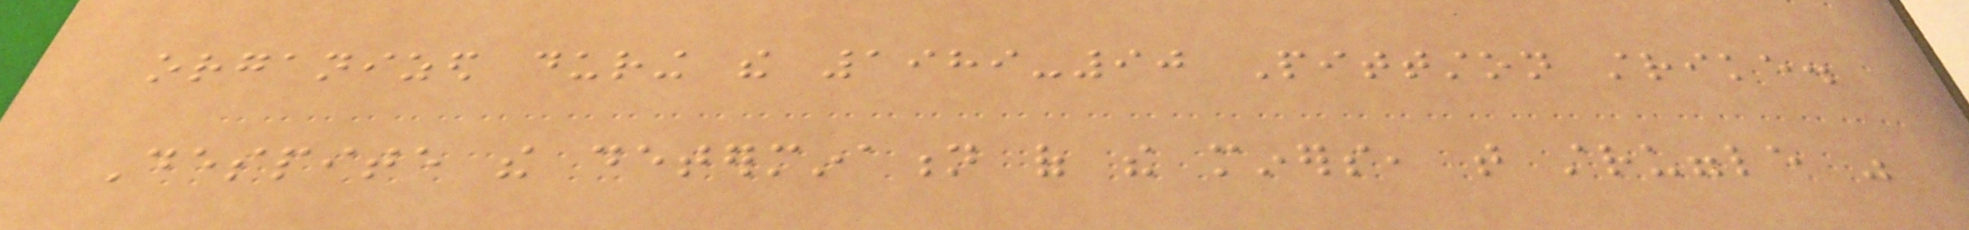organized during the 1989-90 Pittston strike.
Despite the determination of the miners, that struggle was
